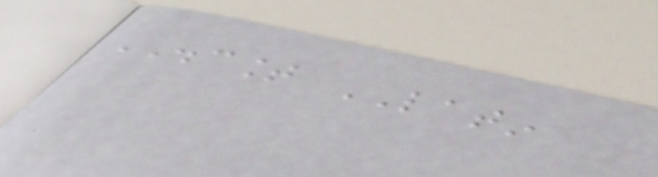DISCOUNT LATIN
